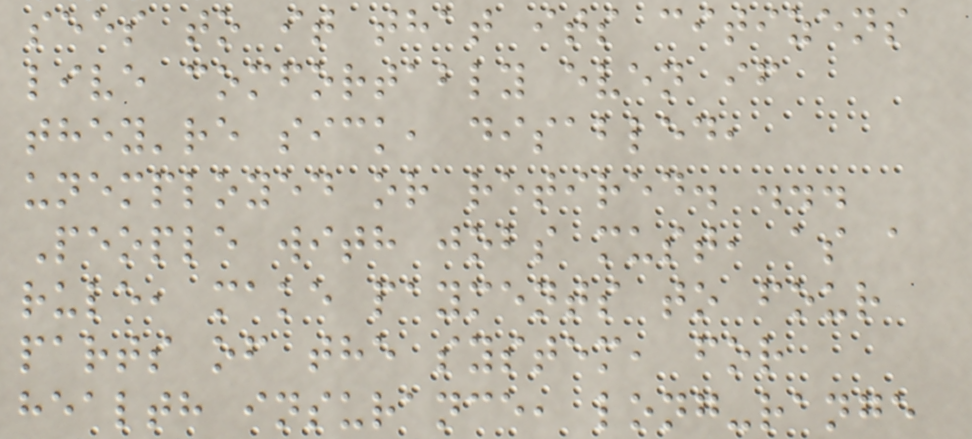sees to it that its citizens
live comfortably even if
they're sick, disabled,
unemployed or retired. ...
People with jobs must, as a
rule, make payments to four
parts of the system, for
health insurance, long-range
